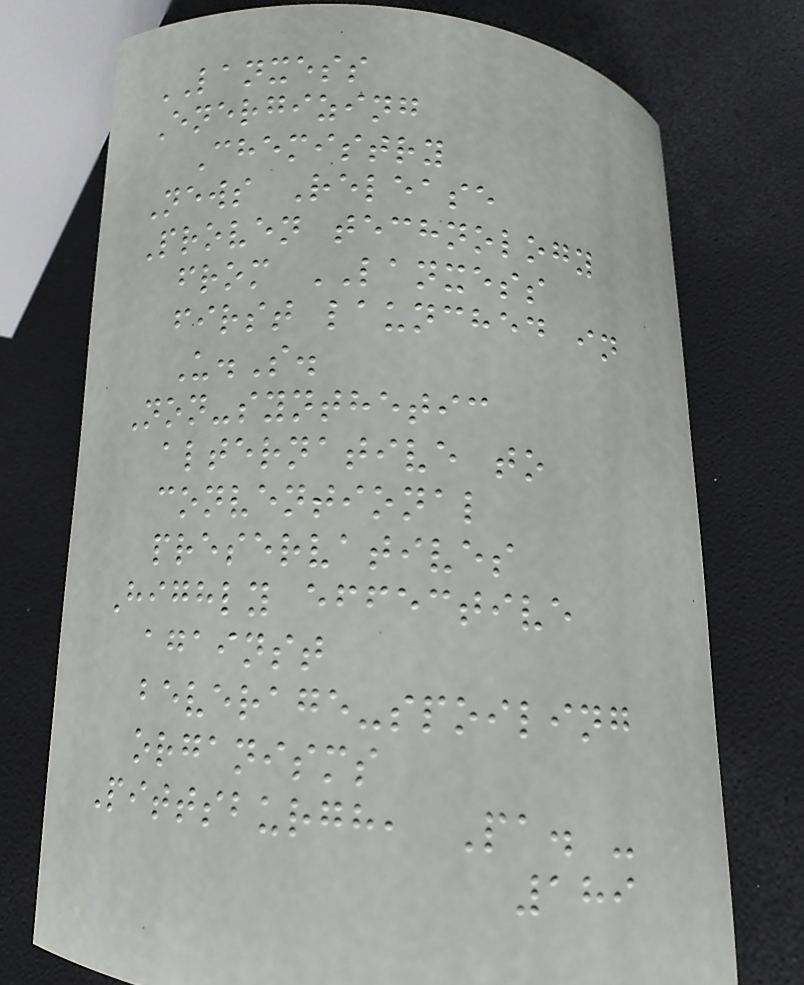LANXESS
Energizing
Chemistry
News Release
Proven technology
from LANXESS
first launched in
U.S.
Non-synthetic
alternative to
conventional
preservatives
Highly effective
against
beverage-spoiling
organisms
Pittsburgh, Pa. -
189
